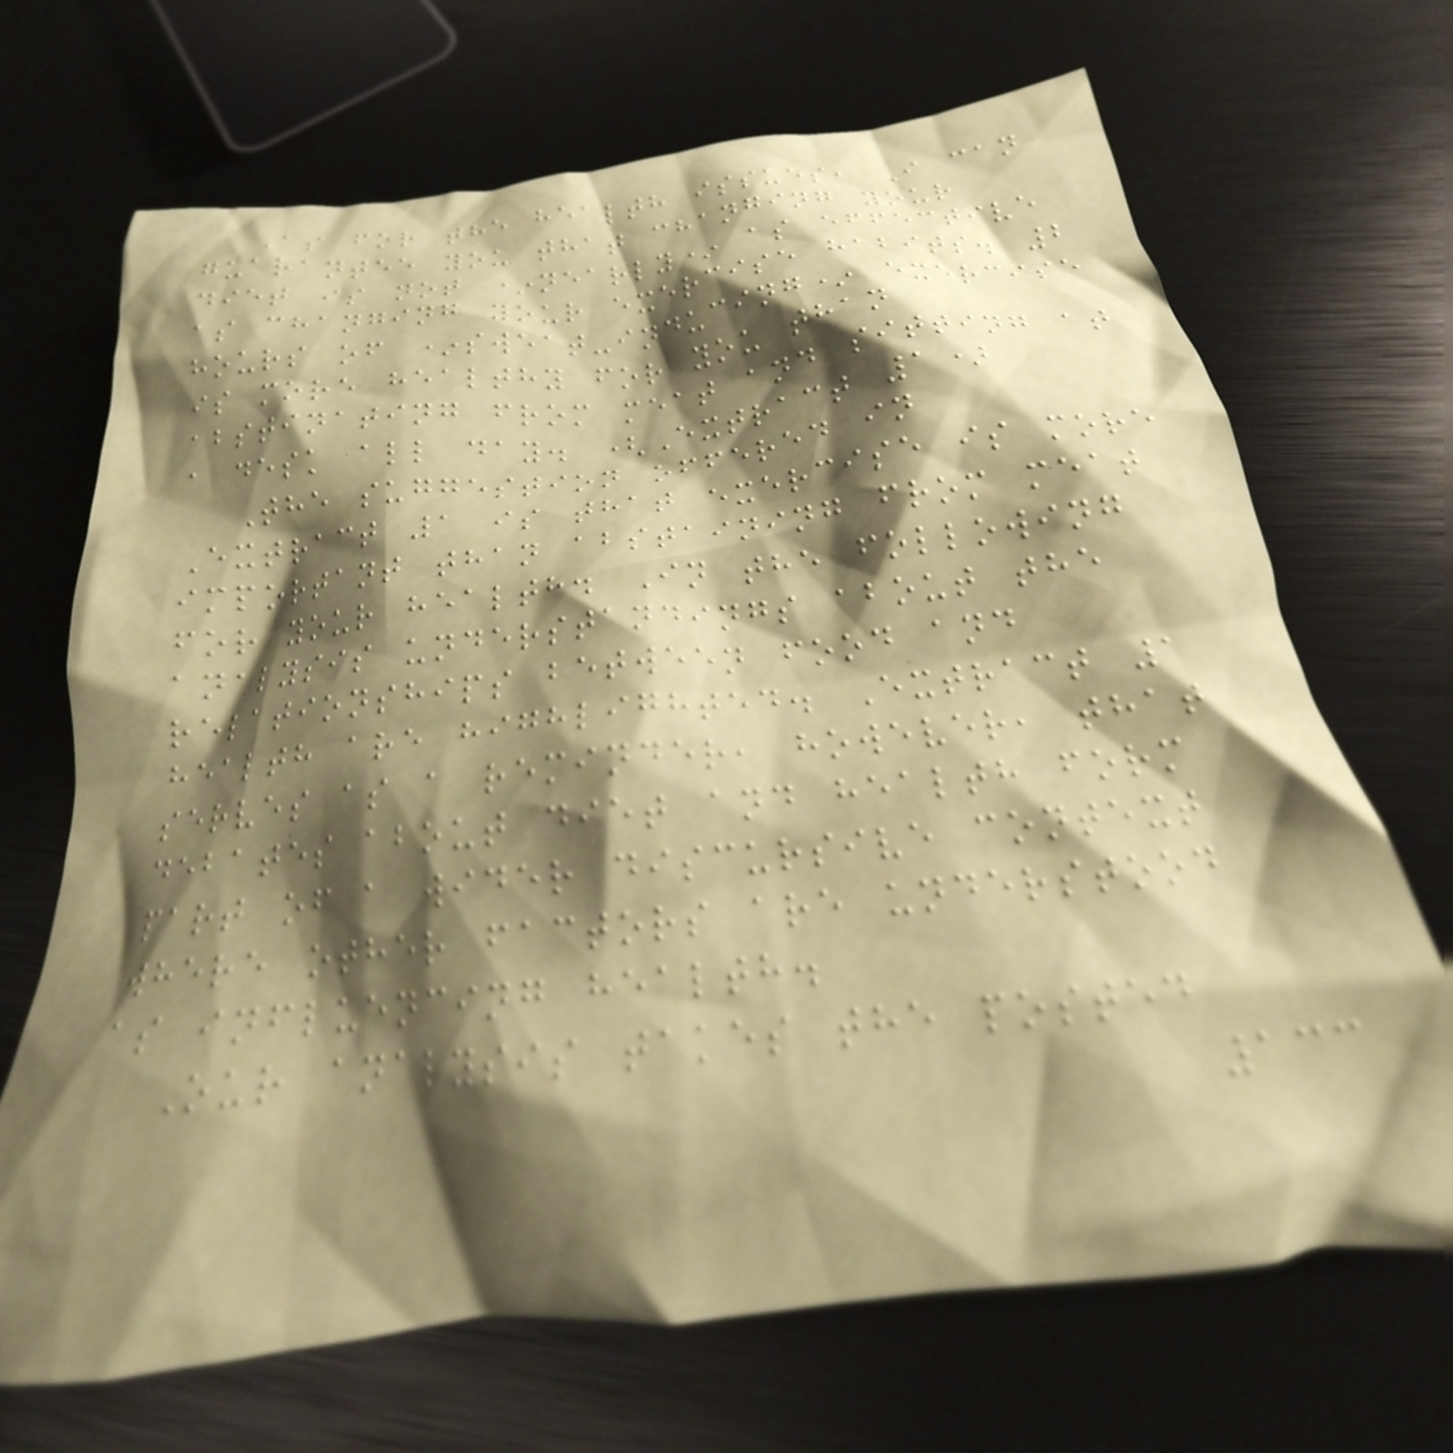As for the health issues, I can
guarantee you that changing your
diet is not *nearly* as effective
as changing your exercise habits. 2
hours of *sweat-inducing* exercise
is more healthy for you than
abstinating from meat and sitting at
a desk all day. (Extract 1)
The suggestion offered in
Extract 1 is that exercise is more
important than abstaining from meat
for your health. In the following
analysis understandings about the
relationships between food and
health are highlighted. Extract 1
serves as a reminder, however, that
debates about diet and health form
part of a wider discursive context
where other factors are understood
as influencing health.
Our analysis takes the posted
133
